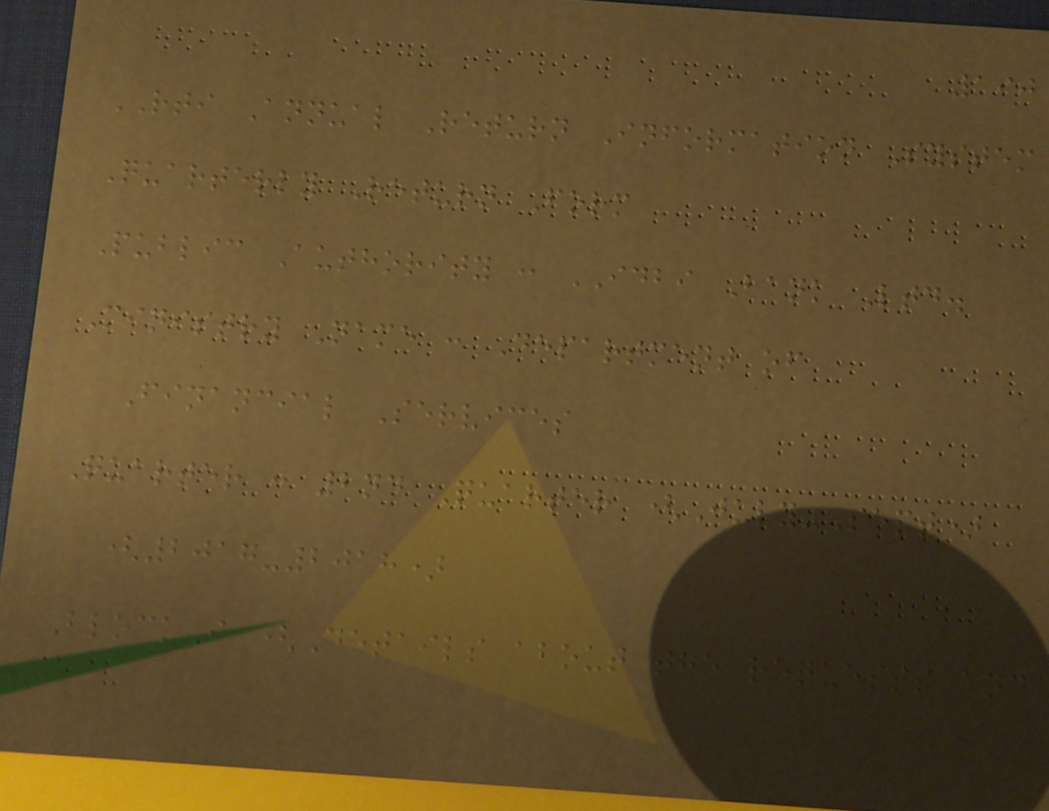190
RTI Annual Return Information System
Quarterly Return Form
Public Authority : IDBI Bank Ltd.
Ministry Name : Department of
Financial Services
Quarter : 2nd Quarter (July-Sept)
(2017-2018)
BlockI (Details about the requests and
